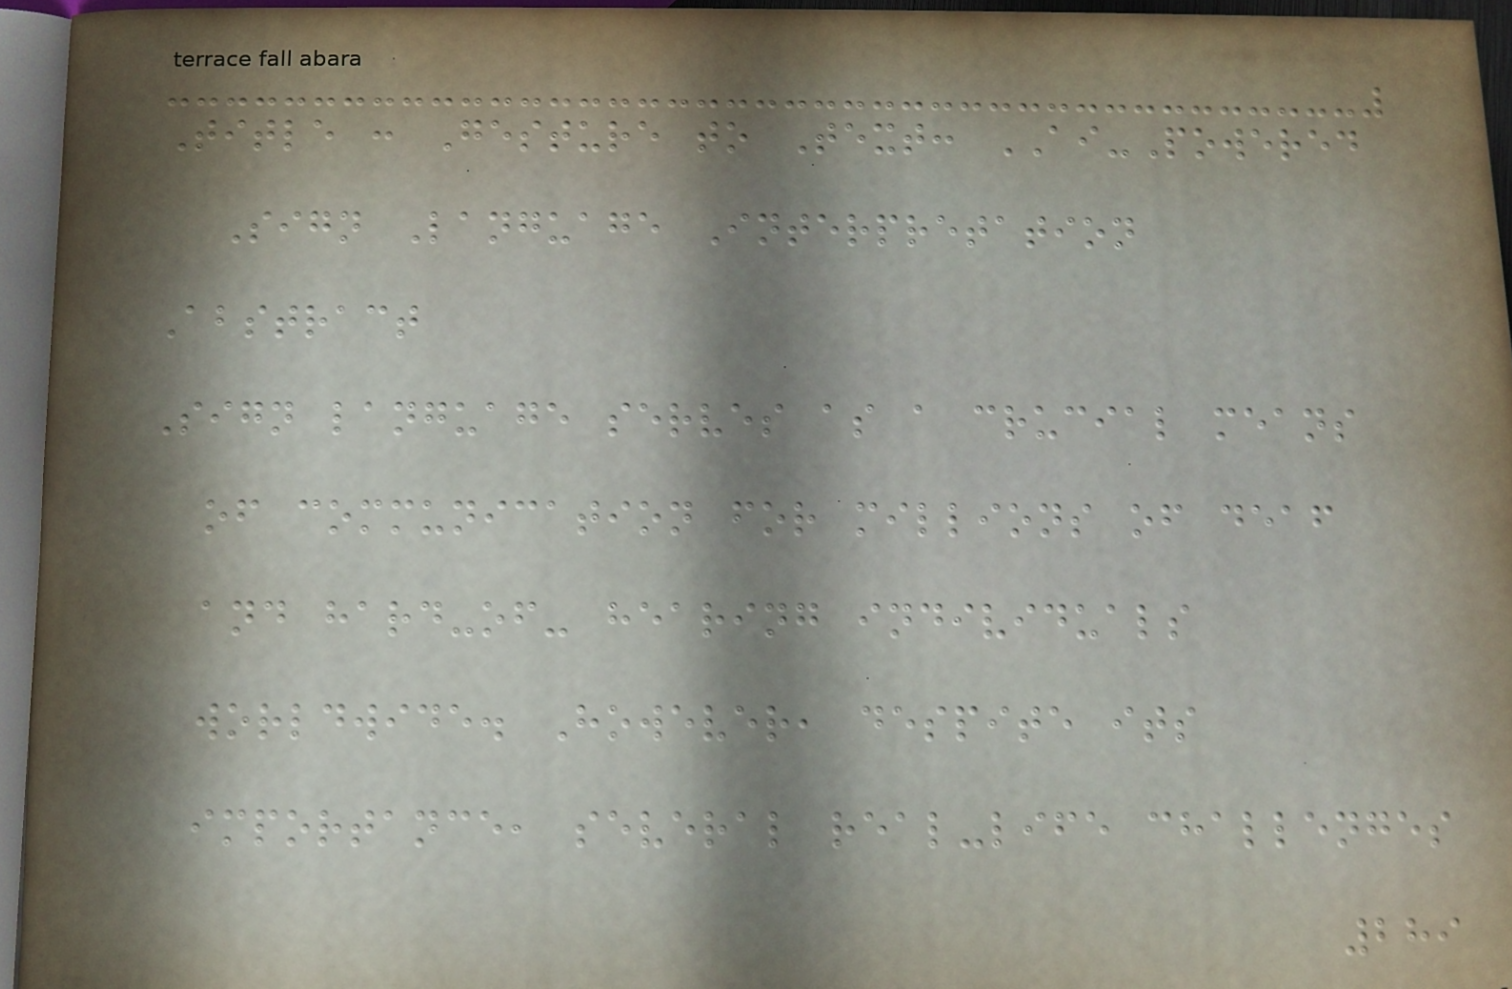Title : Gesture to Text: AI-Powered
Sign Language Interpretation
Abstract
Sign language serves as a crucial means
of communication for millions of deaf
and hard-of- hearing individuals
worldwide. However, despite its
importance, several real-life challenges
289
